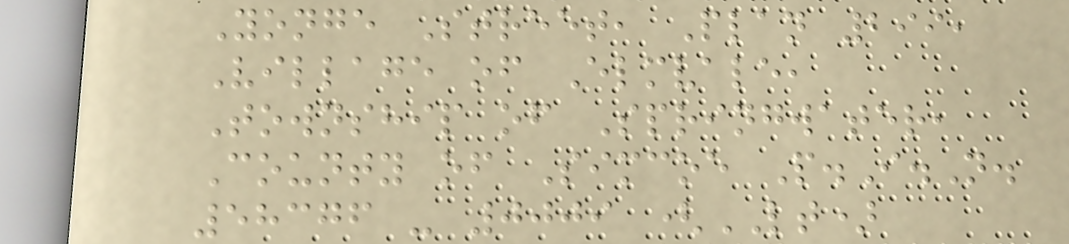Yonge Street, Plan 299,
Village of Elmvale,
Township of Springwater,
County of Simcoe P.I.N.
58376 - 0009 (LT)
